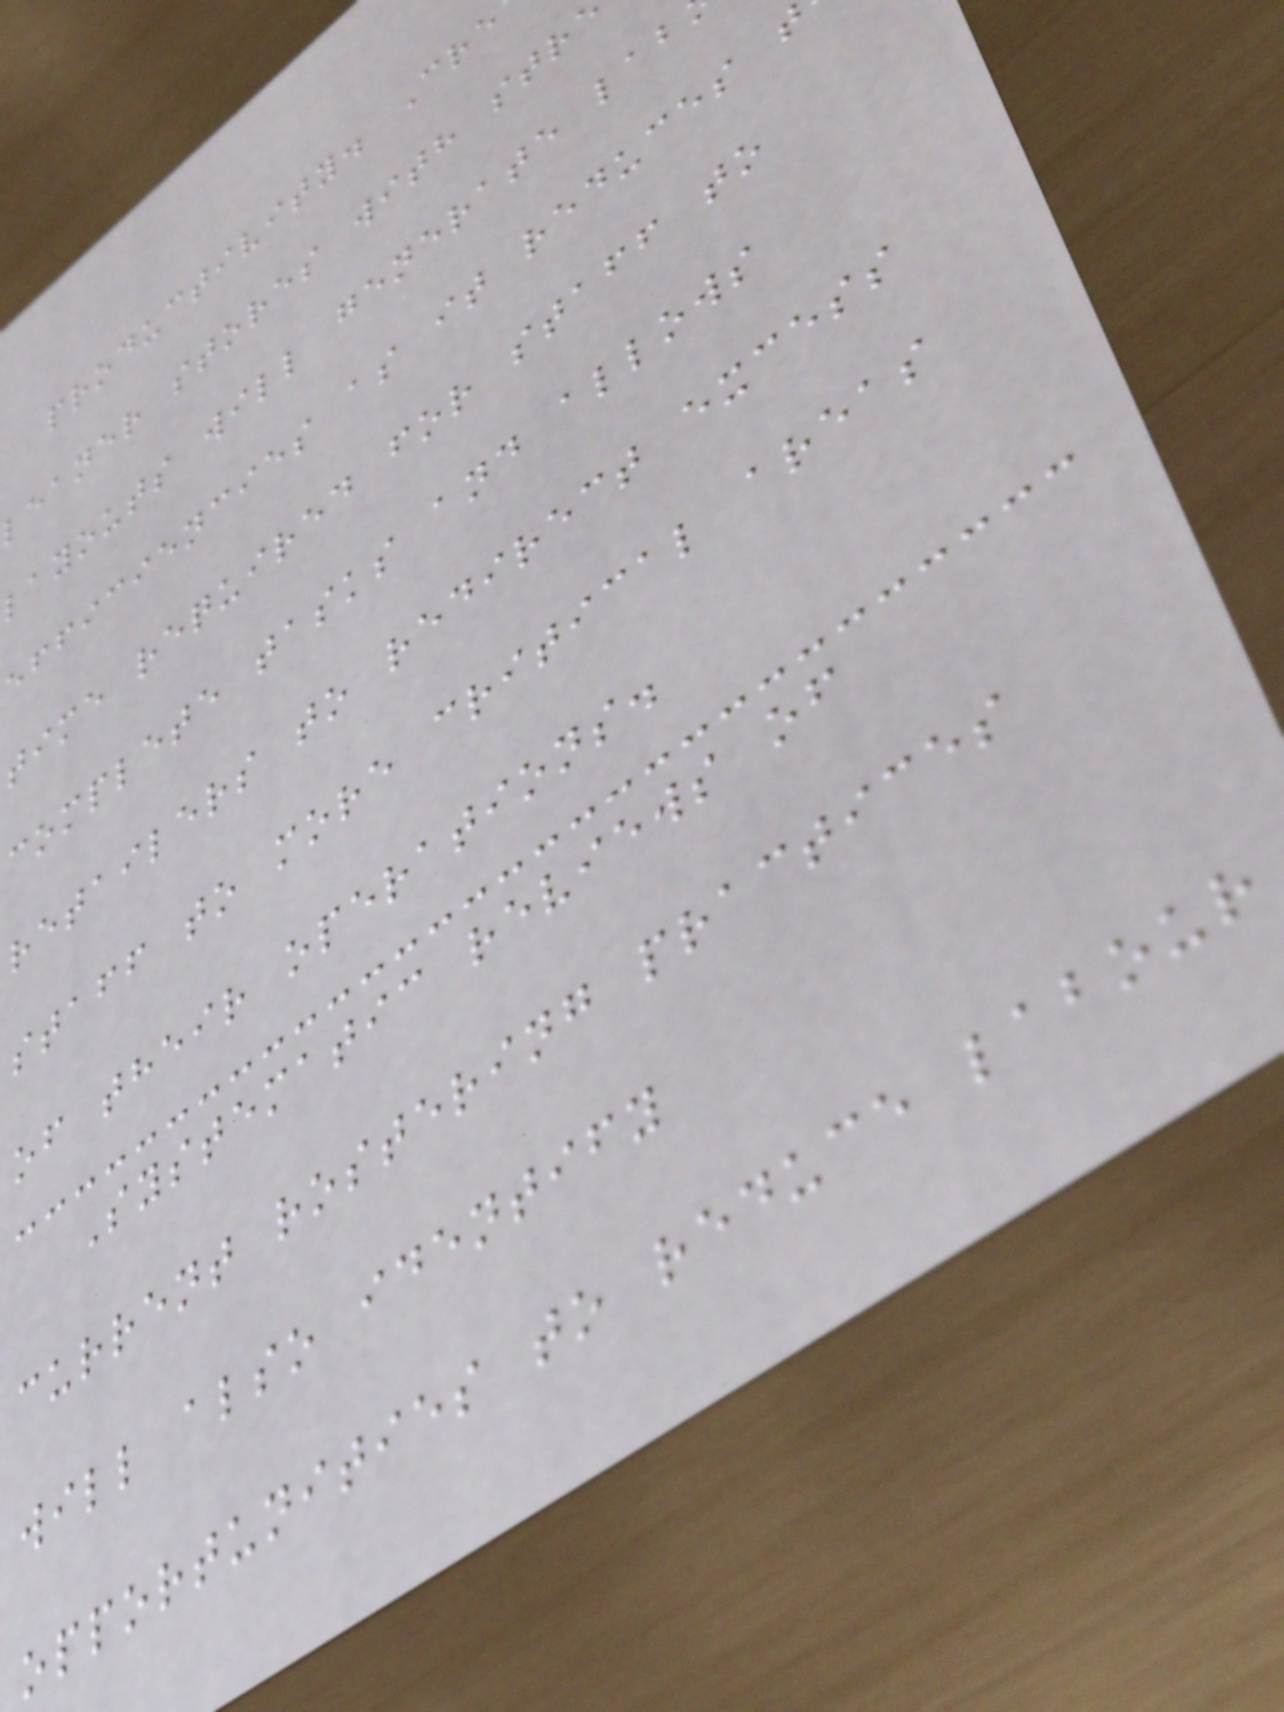productivity. Cre
leaner stores with str
layouts will generate lab
efficiencies as it reduces t
time required for staff to
complete tasks and allows
retailers to redirect excess
staff to more critical areas
of their operations.
Systematic reviews of
current rostering practices
will also identify
opportunities to reduce labour
